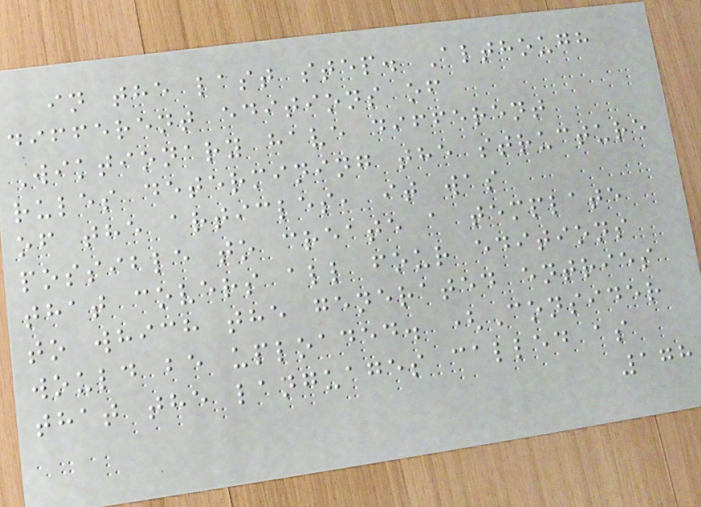in the last step. Although
different editions of
Wiktionary have different
rules determining the structure
of the articles, it was
possible to create a template
that covers all four editions
to which the generated entries
would be uploaded. (Consider
that the languages called as
178
